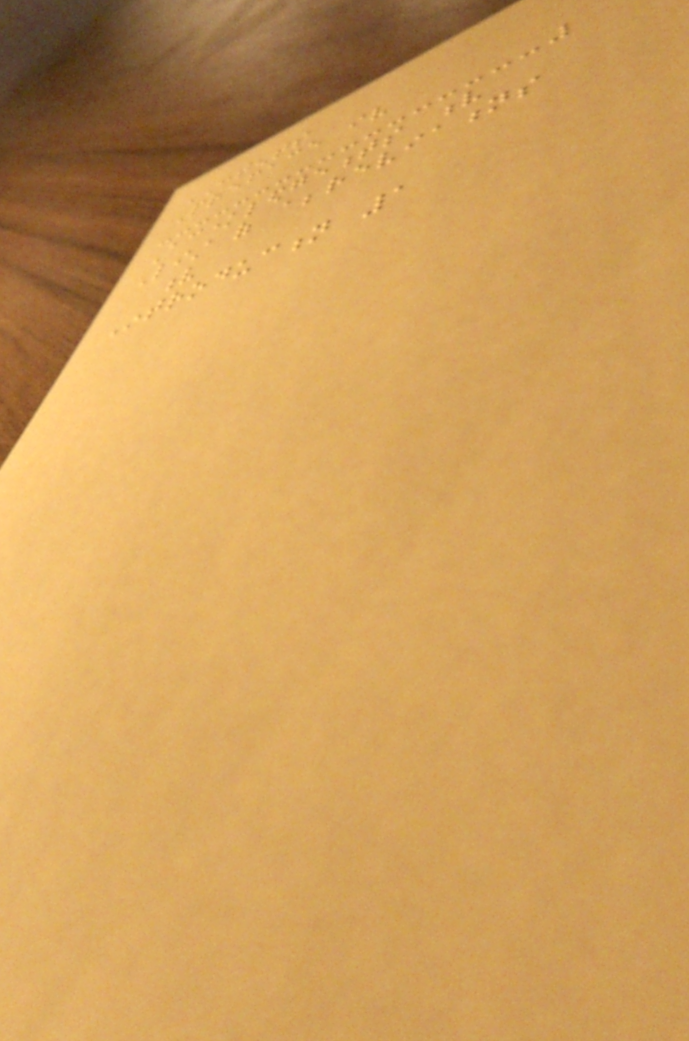CONTENTS
Preface iv
Acknowledgements v
List of abbreviations
v
Introduction 1
